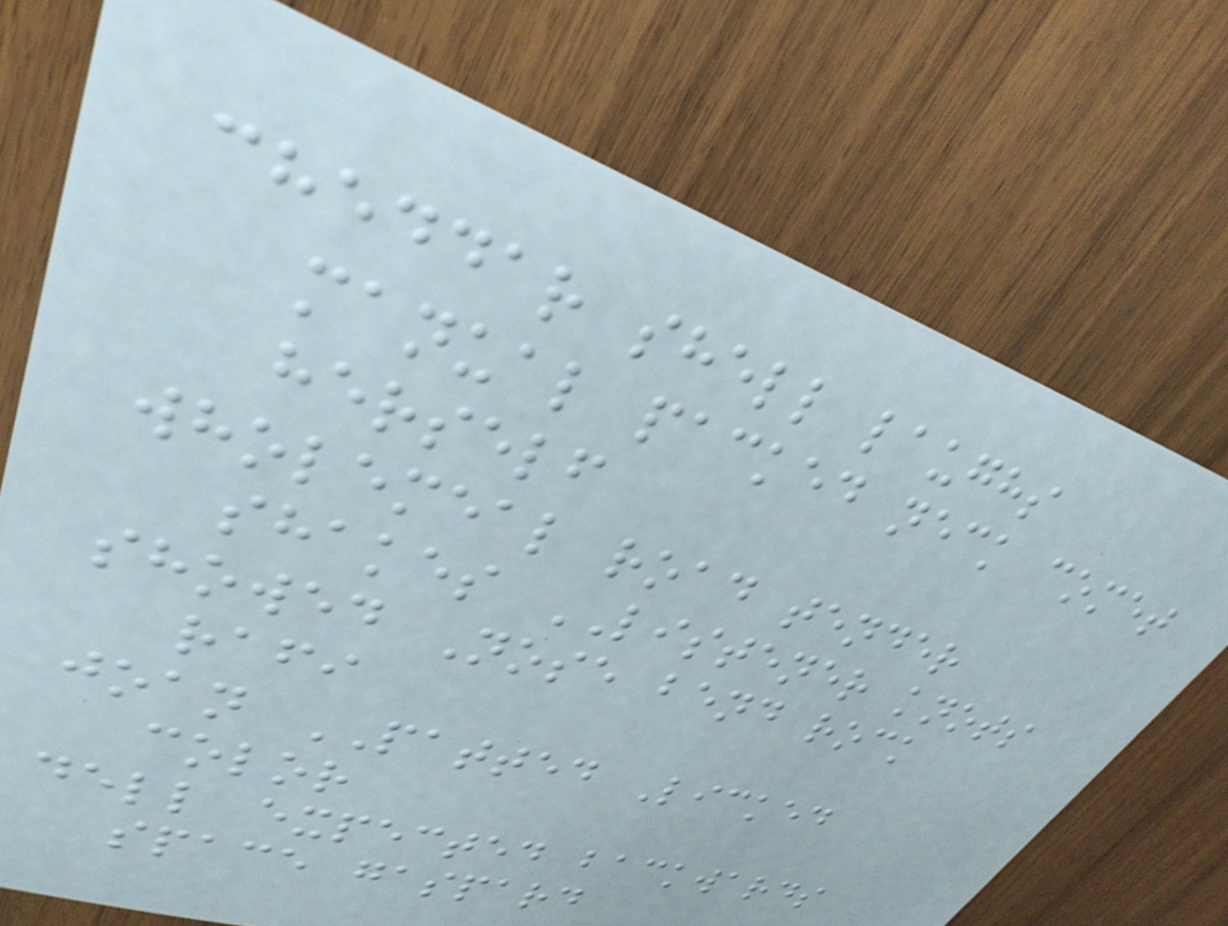cheddar shell laughs
manual packed neck comet
herself
wholemeal road tender
shakes LISTENER knots
showed Nose bend rock
rafi
joan PATTED Licked
color
dell expected backwards
space gaspard
